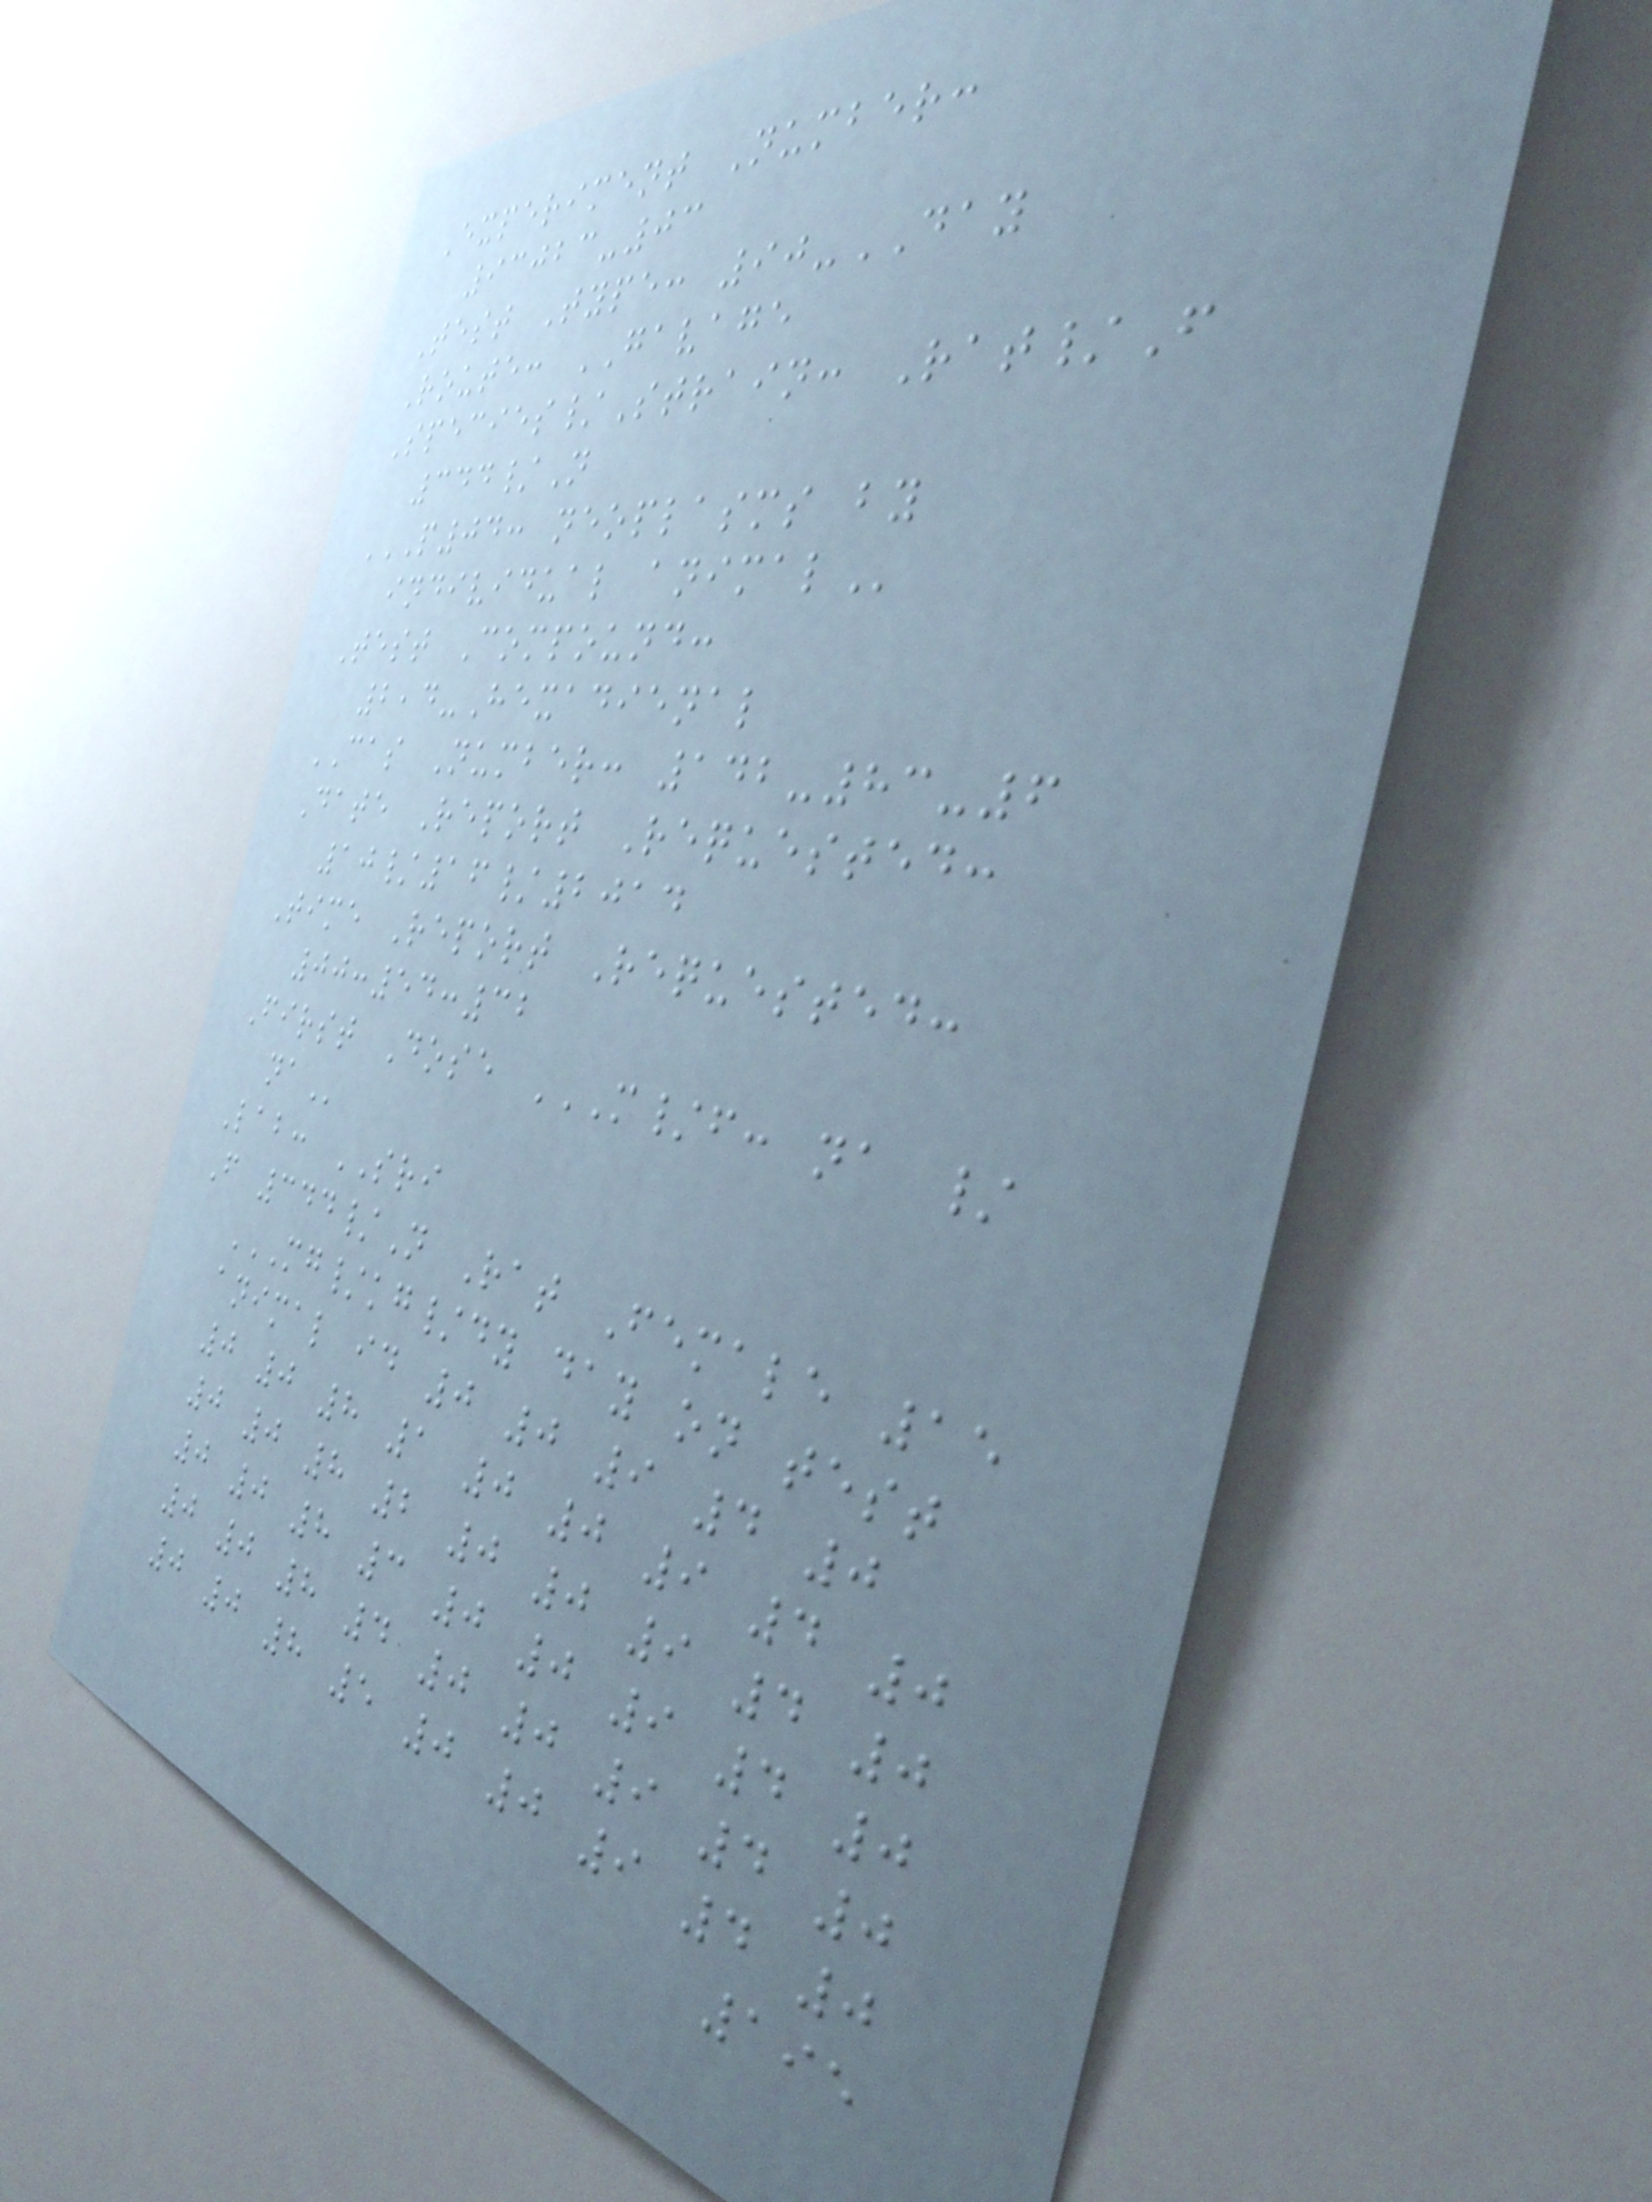Experiment Number:
93023-03
Test Type: 90-DAY
Route: GAVAGE
Species/Strain: Rat/F
344/N
P04: NEOPLASMS BY
INDIVIDUAL ANIMAL
Test Compound:
2,4-Hexadienal
CAS Number: 142-83-6
Date Report Requested:
10/16/2014
Time Report Requested:
00:54:32
First Dose M/F: NA /
NA
Lab: SRI
F 344/N Rat Female 15
MG/KG/DY DAY ON TEST
ANIMAL ID 0 0 9 4 0
0 0 8 1 0 0 9 4 0
0 0 8 2 0 0 9 4 0
0 0 8 3 0 0 9 4 0
0 0 8 4 0 0 9 4 0
0 0 8 5 0 0 9 4 0
195
